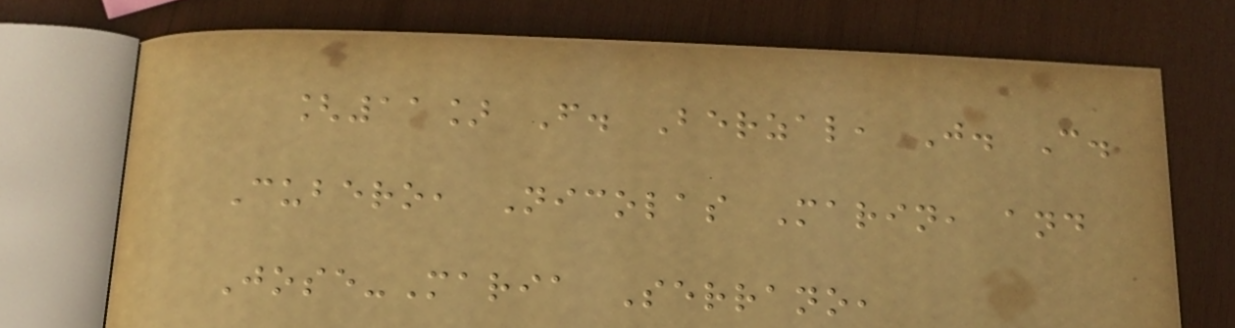[11] F. Berzal, J. C.
Cubero, Nicolas Marin, and
Jose-Maria Serrano,
